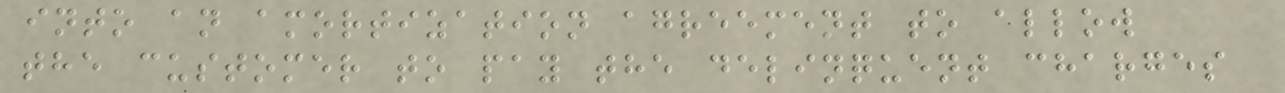into an amortization agreement to allow
the customer to pay the delinquent charges
